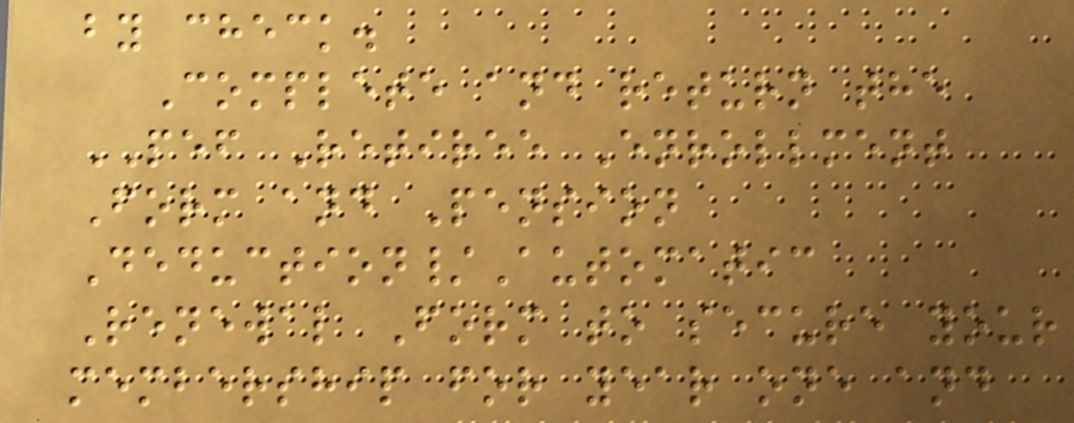by check.
Complete and return the
PEF Retiree Enrollment
Form and Pension
Deduction/Automatic
Renewal Form to secure your
membership for year one and
